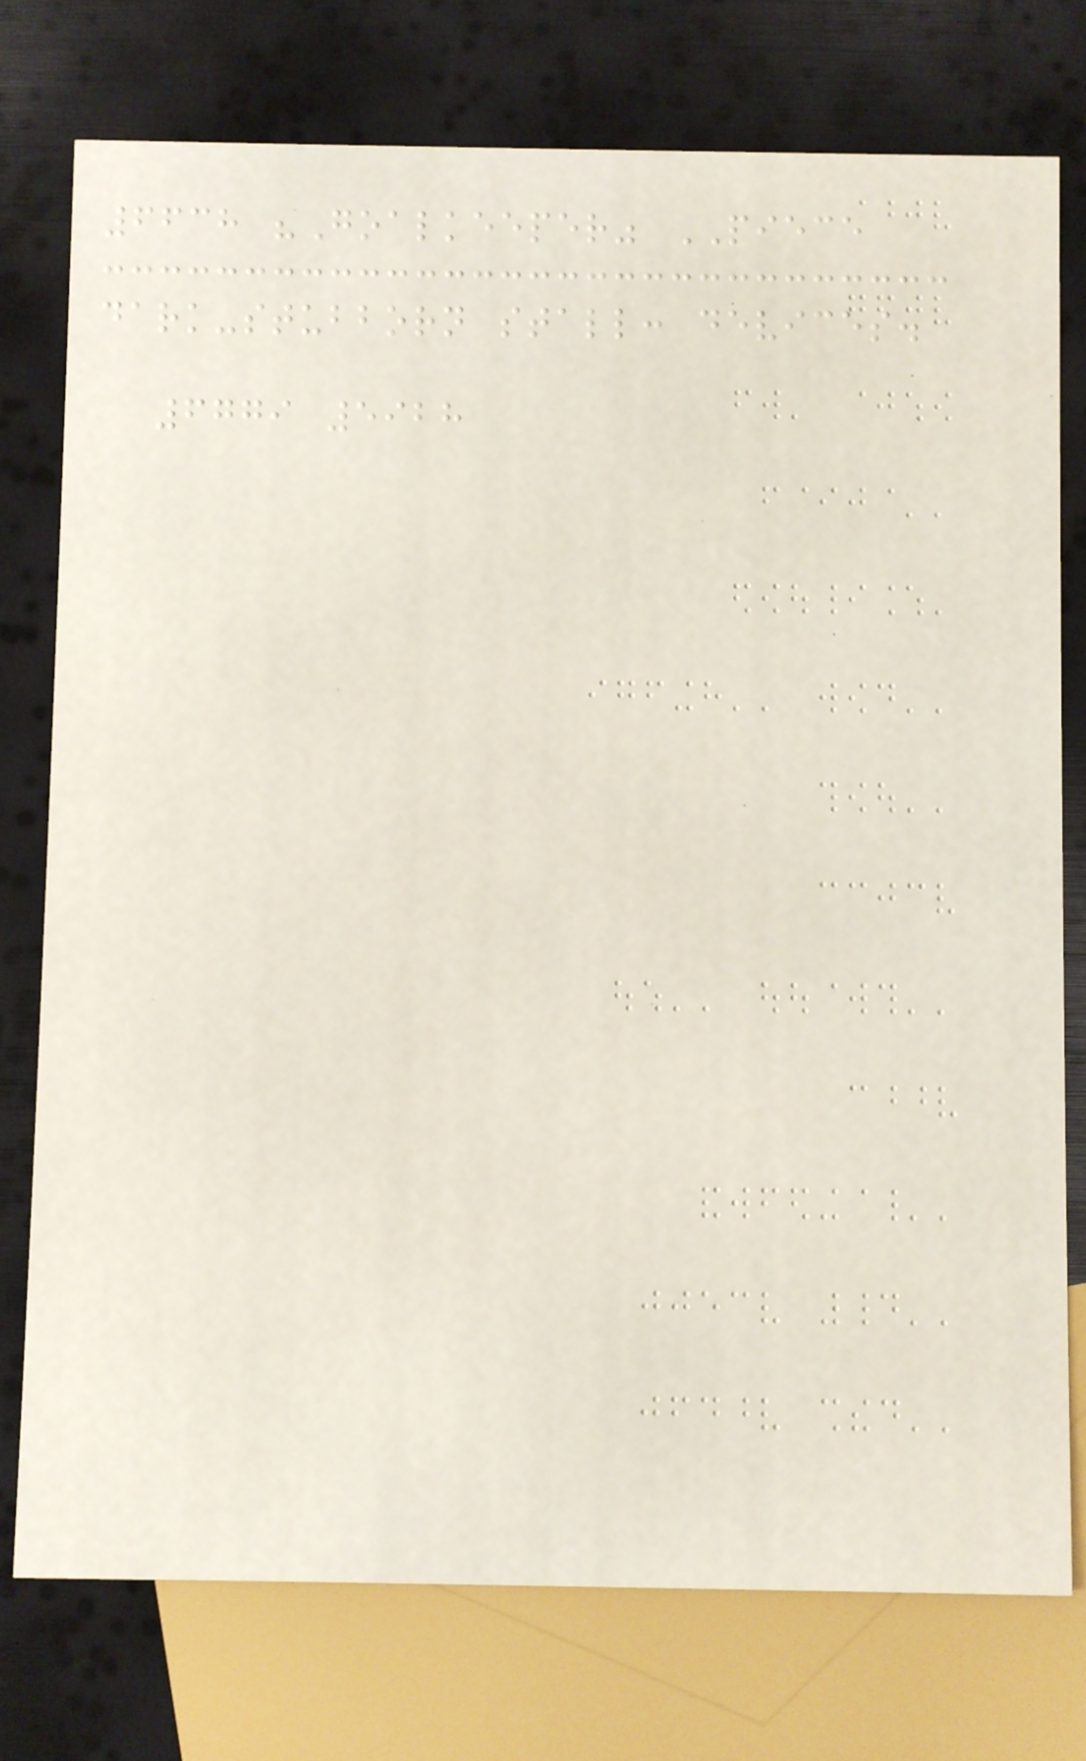6638 "Goalkeeper" PIECE
dark-stubborn stall: devices.
6779 5928
